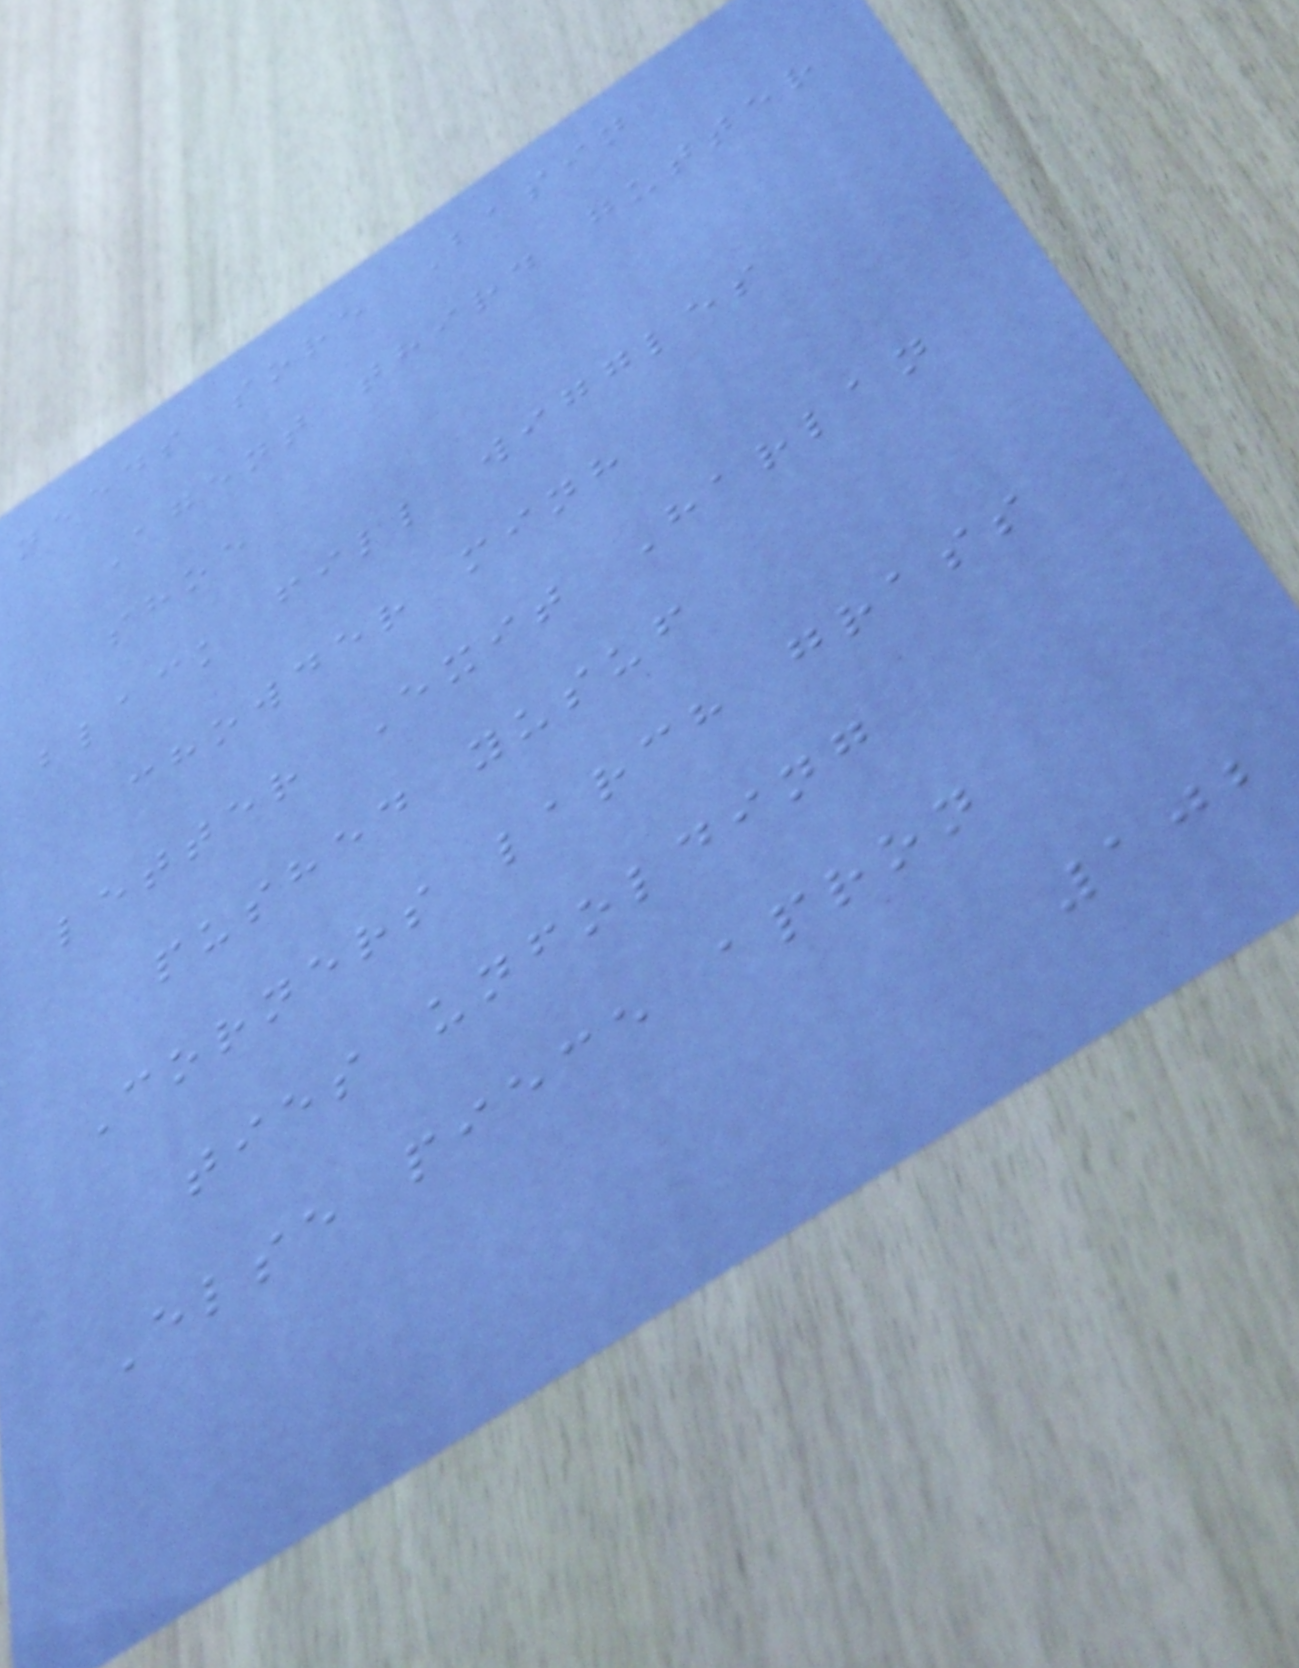needs sore Basin
Agent third gutter
shoe
black fill wiggles
chowder minh
letter Exit Harlan
pushed yusuf
Corners larch grass
ties unfolding
Else piece apron
102
